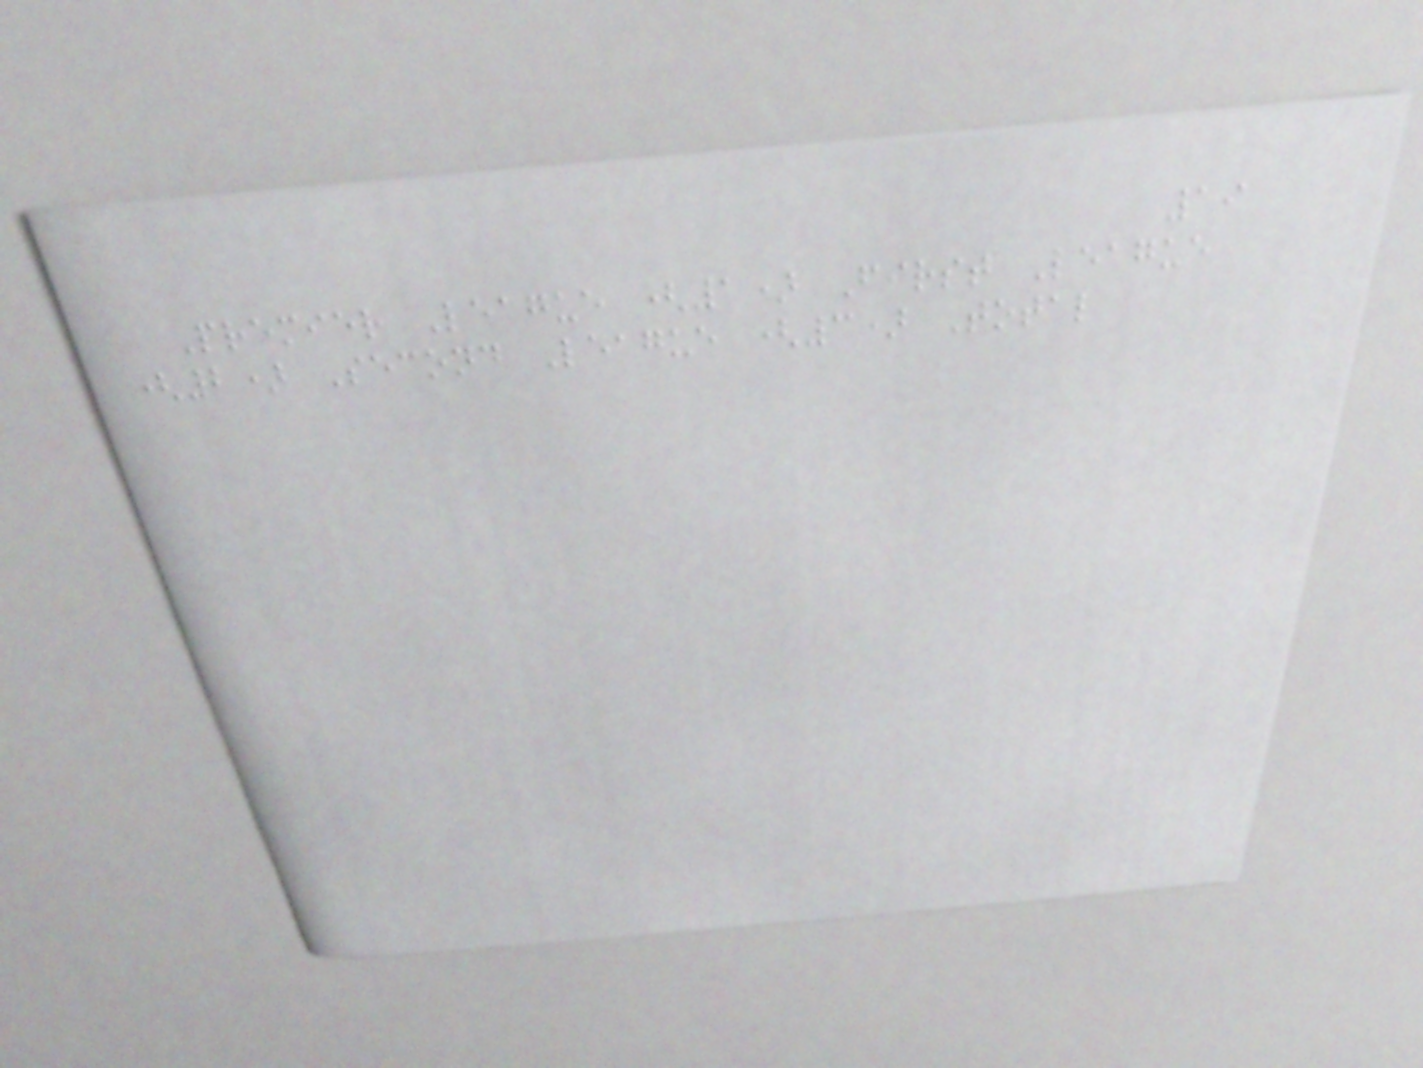19
Premier League (1) First League
(2) Second League (3) Total
